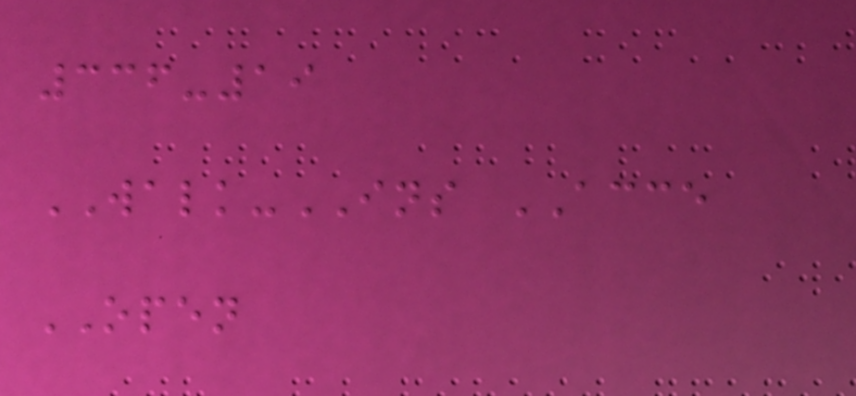336-19
WALK-INS ACCE
OPEN
